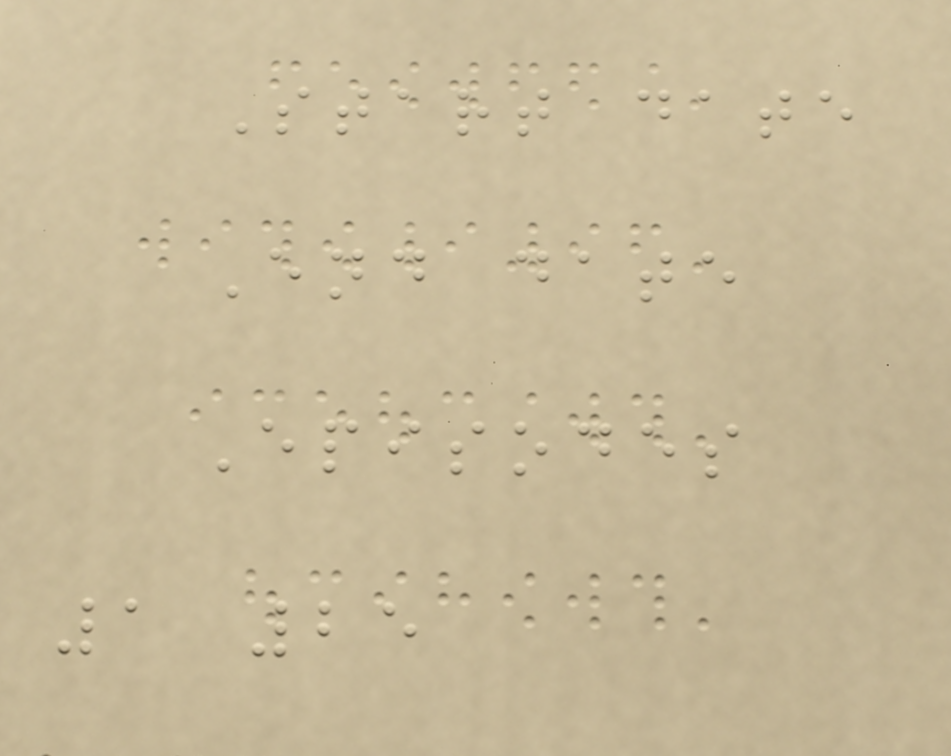Start date
End date
Episodes
1 25
